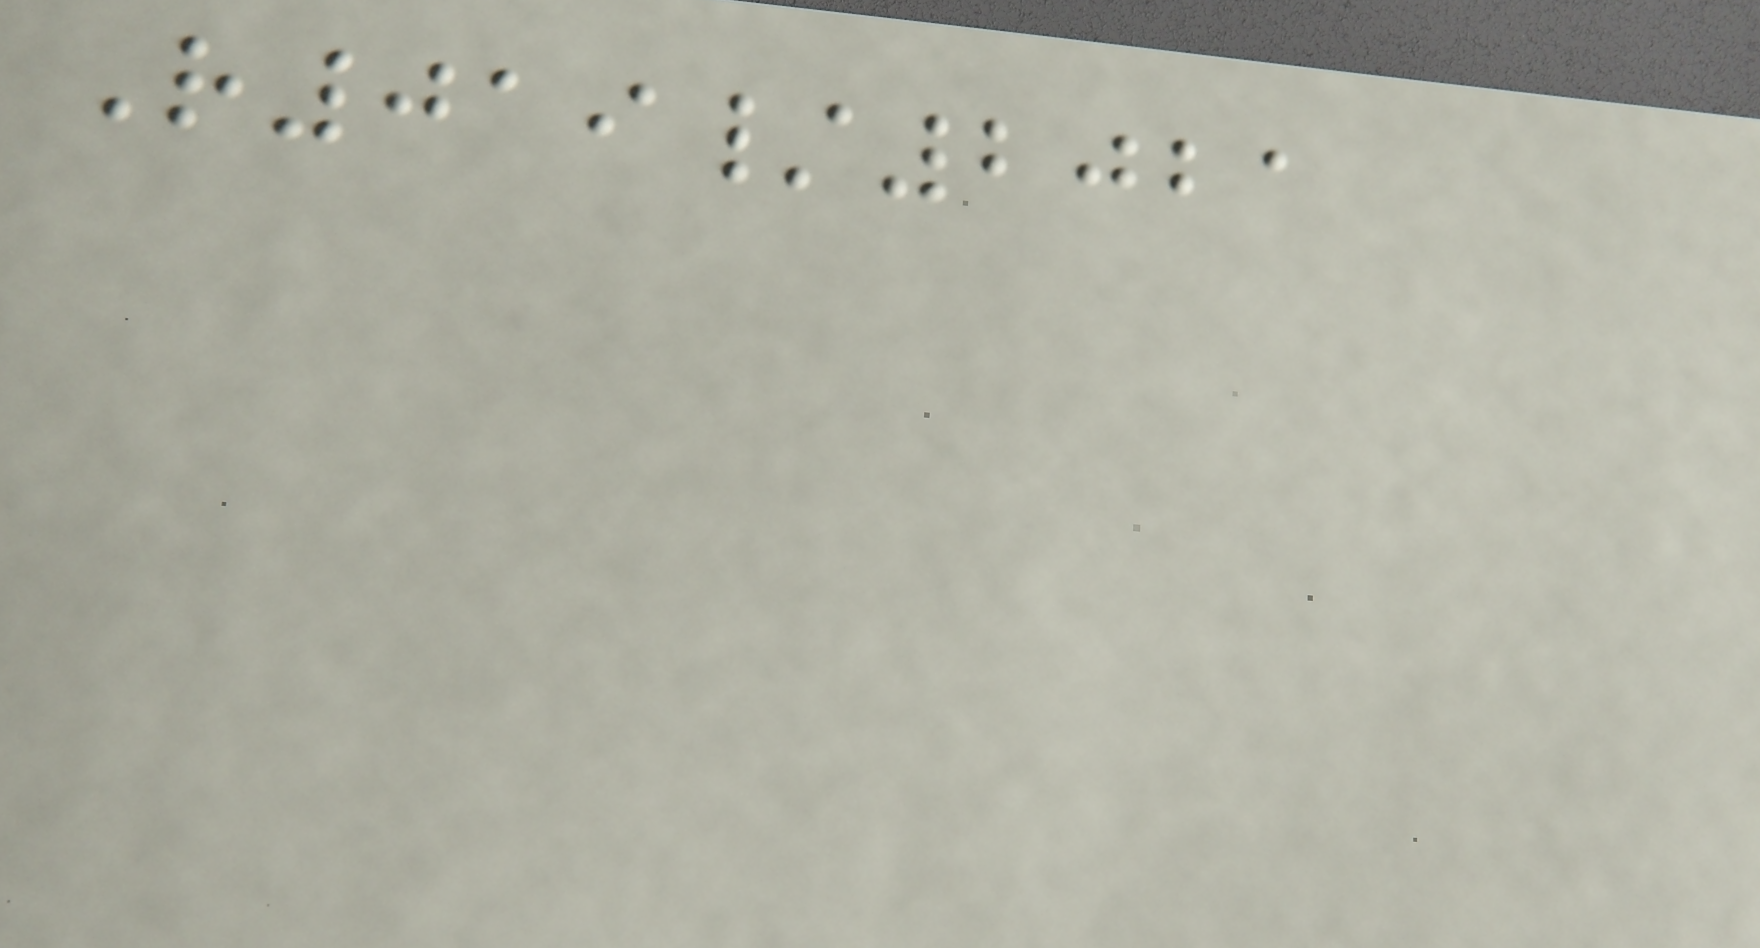R019/2021
